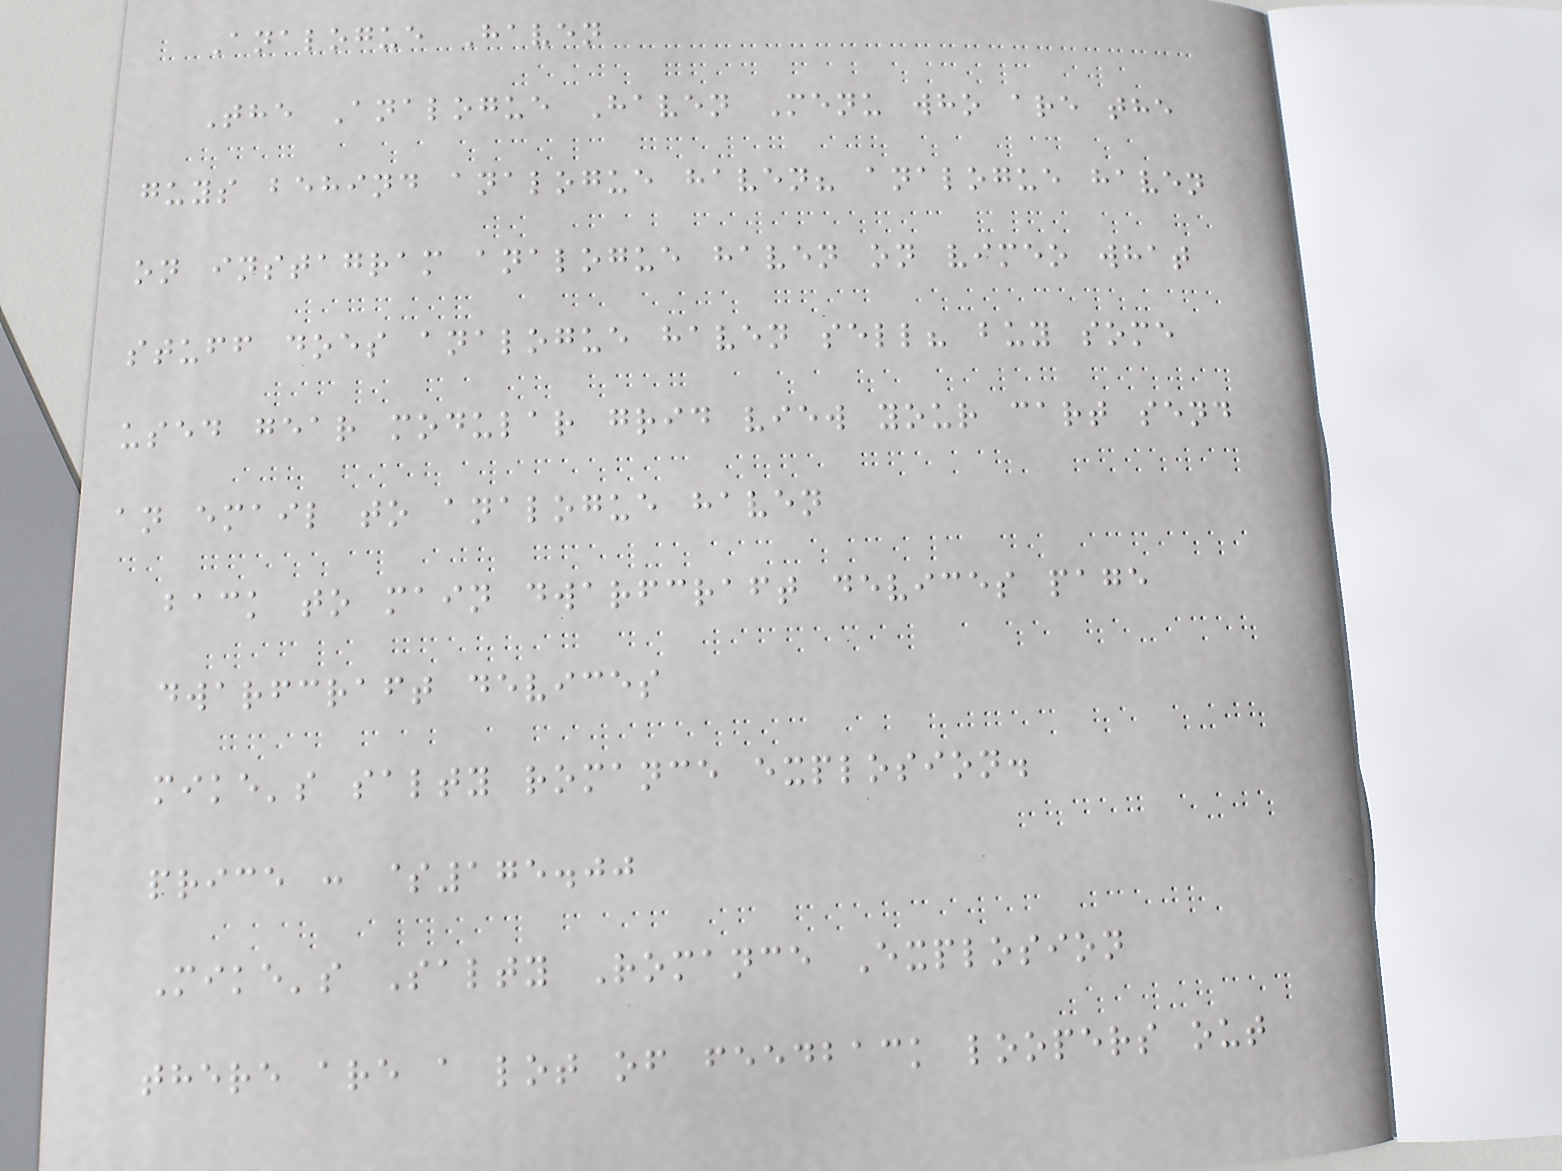Analogue Haven
The Analogue Haven Menu who are the
guys behind analogue haven? analogue haven
on instagram analogue haven on vimeo what
stuff does analogue haven sell? buy some
used gear modular grid view your cart send
an email to analogue haven
back to main dwarfcraft devices page
dwarfcraft devices
mike's salty romance explosion.
price : $175.00
Mike's Salty Romance Explosion
there are a lot of feedback loopers out
